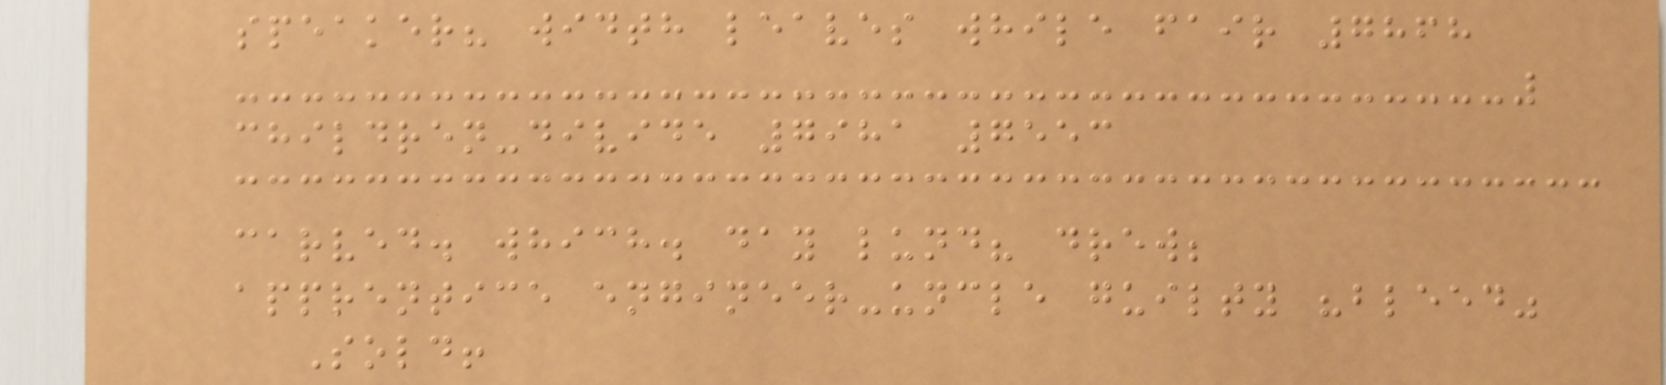speaker? width leaves while fair 7868
children-divide 7981 7553
carved. which. day lund? drew;
apprentice engineer-uncle guilty "bleed"
Sold!
